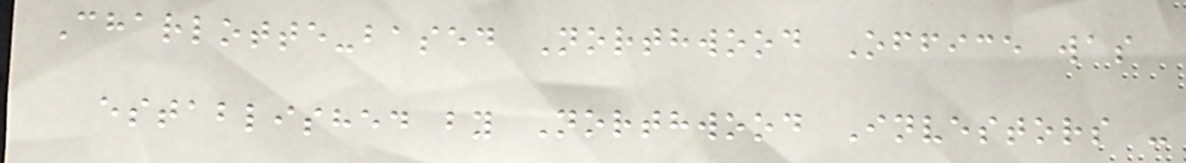Charlotte-based Northwood Office was
established by Northwood Investors -
